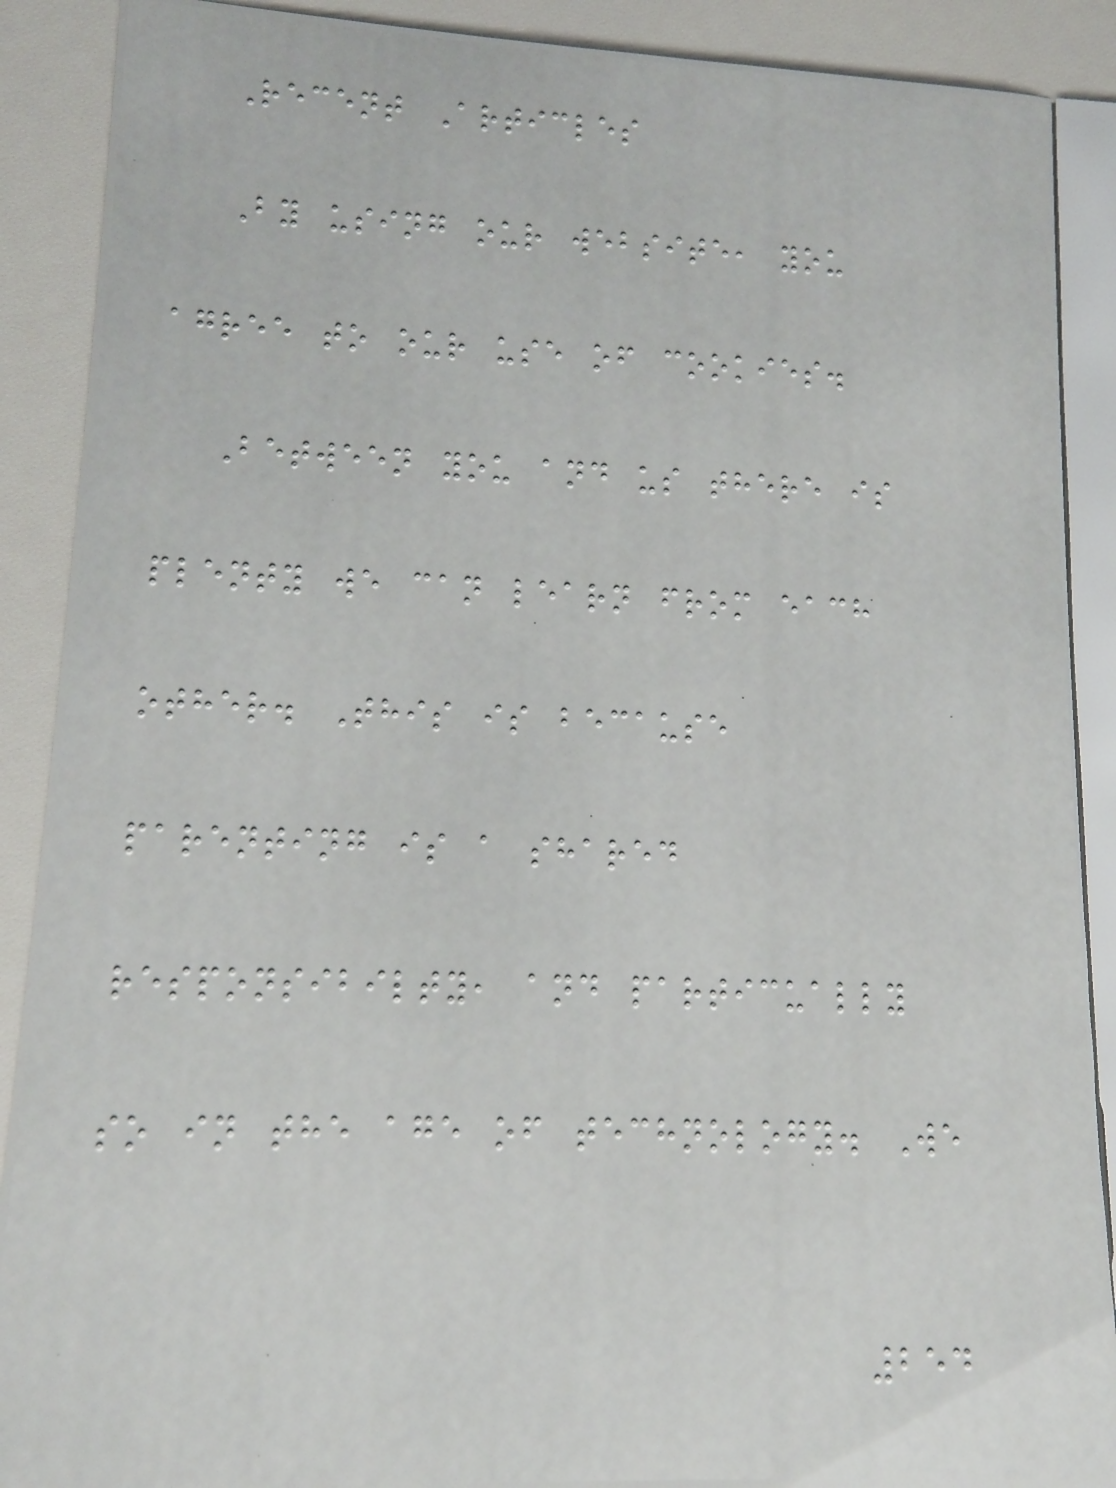Recent Articles
By using our website, you
agree to our use of cookies.
Between you and us there is
plenty we can learn from each
other. This is because
parenting is a shared
responsibilty, and particually
so in the age of technology. We
254
